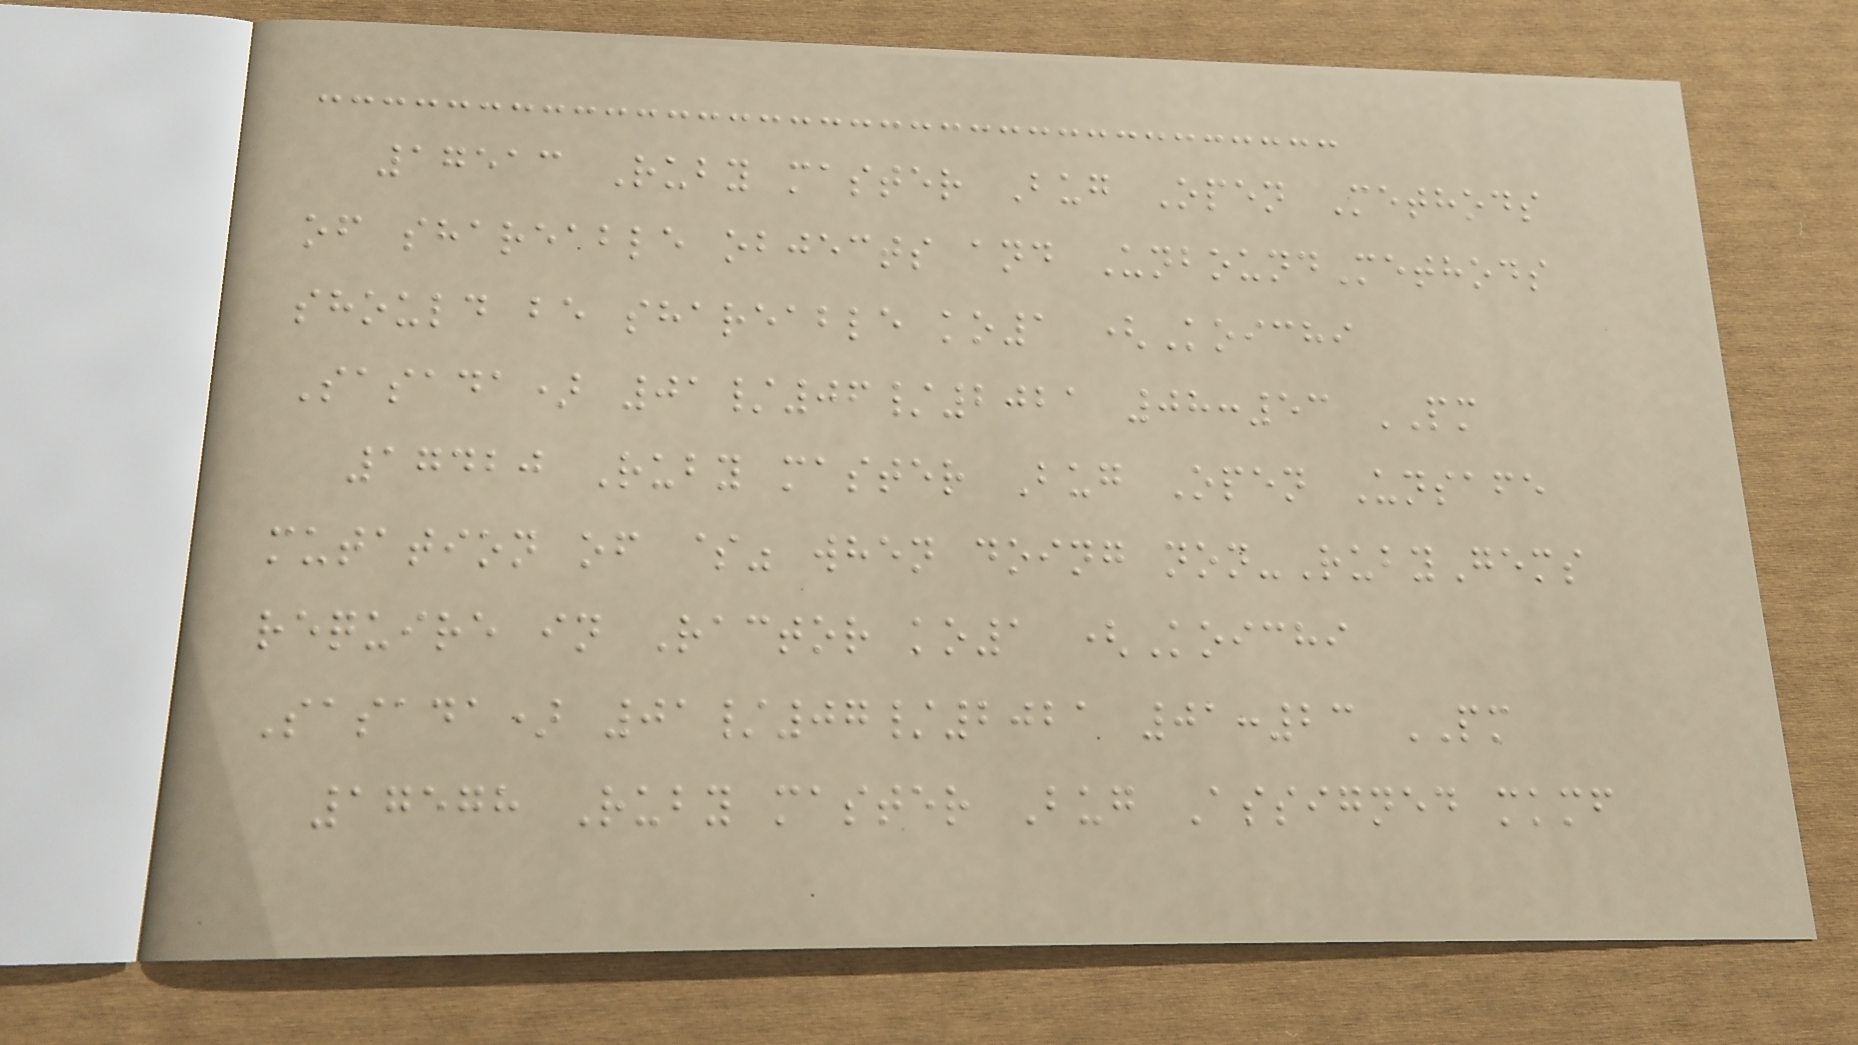17513 Ruby master Bug Open Methods
of shareable objects and UnboundMethods
should be shareable ko1 (Koichi
Sasada) 01/06/2021 08:53 PM
17420 Ruby master Bug Open Unsafe
mutation of $" when doing non-RubyGems
require in Ractor ko1 (Koichi
Sasada) 01/07/2021 01:23 PM
17578 Ruby master Bug Assigned mkmf
